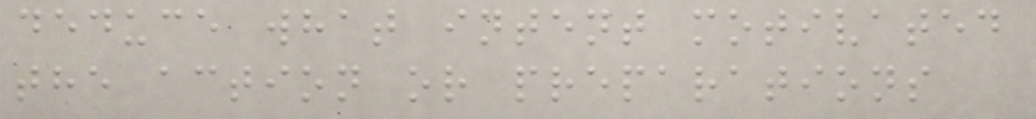deduce what intent motivated
the action or preparations
